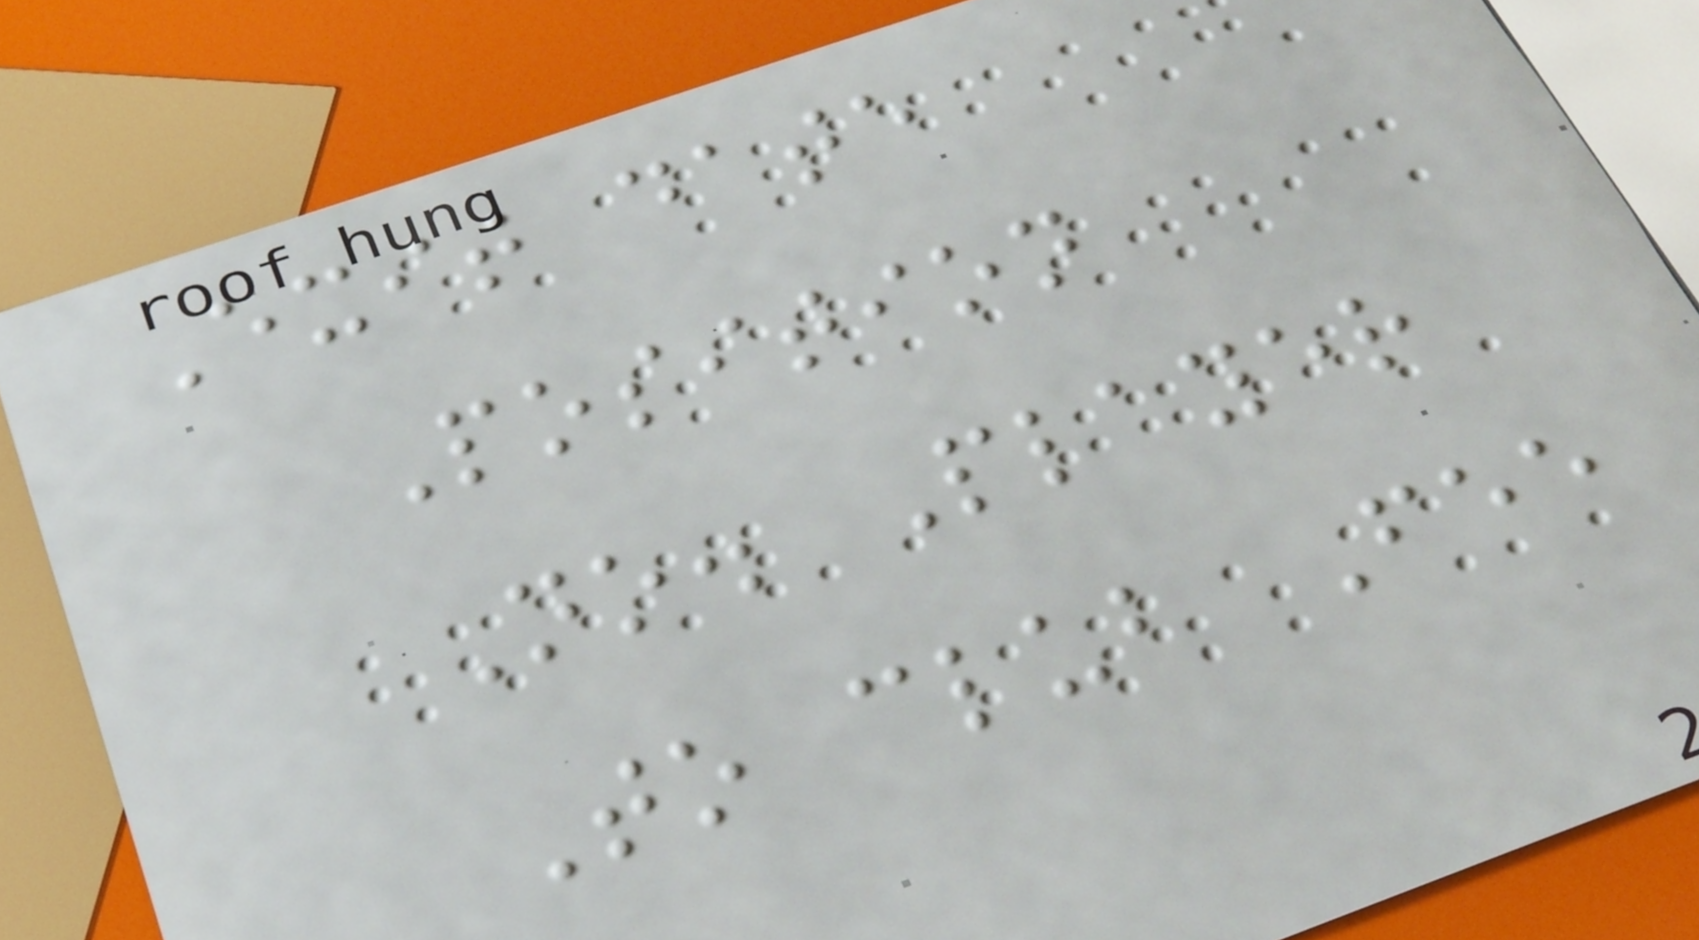Exit date
Position
No. Player
To club Fee
